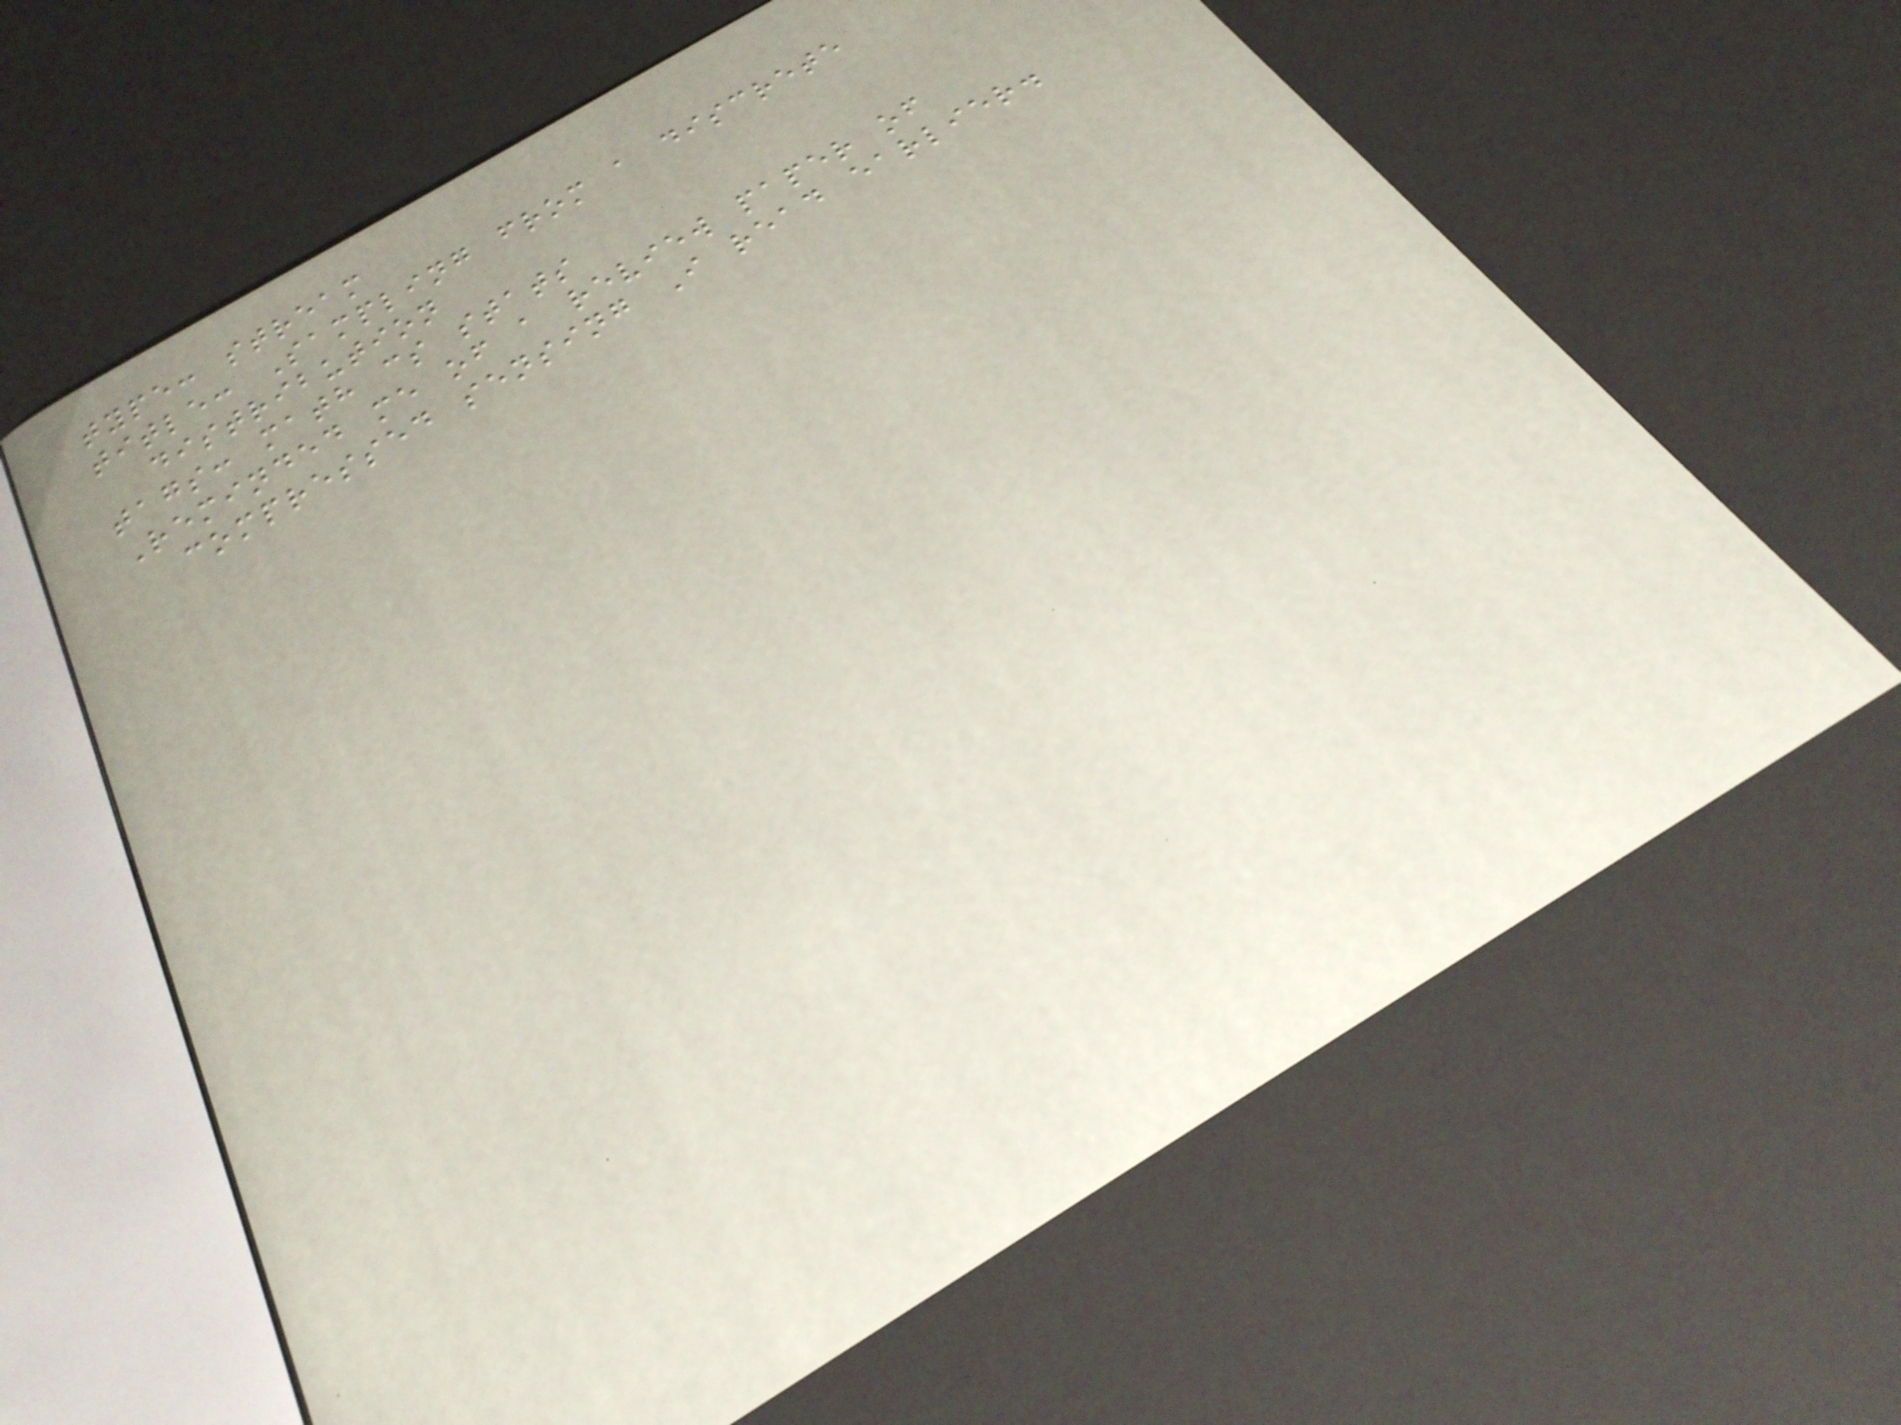type: stream
title: Sampling from a discrete
distribution
tags: math cs stats
Reminded me of a review paper of
compressed sensing I read earlier.
